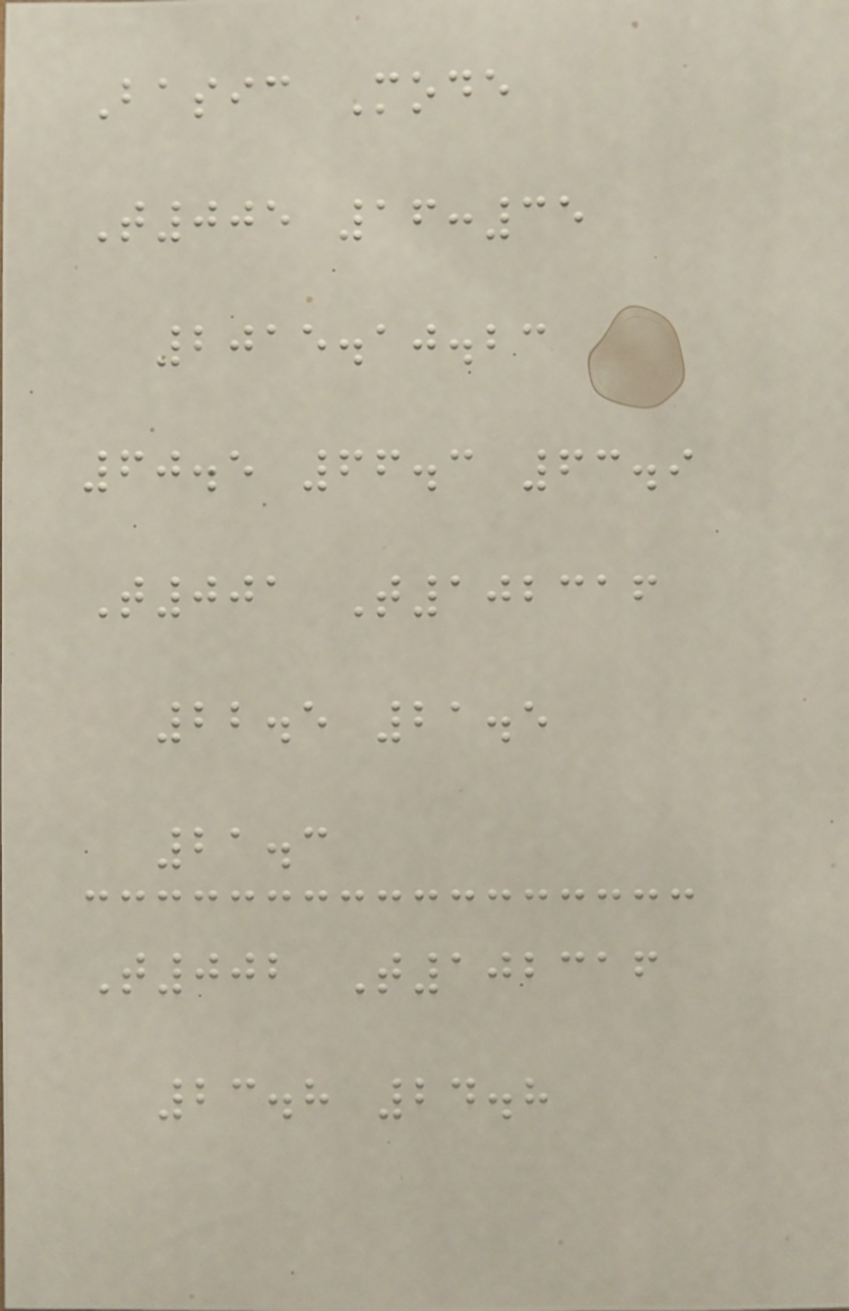Basic Mode
T005 16:35
2015.10.23
60.5 66.3 63.9
T001 T102316
22.5 21.5
21.3
T002 T102316
23.8 24.8
